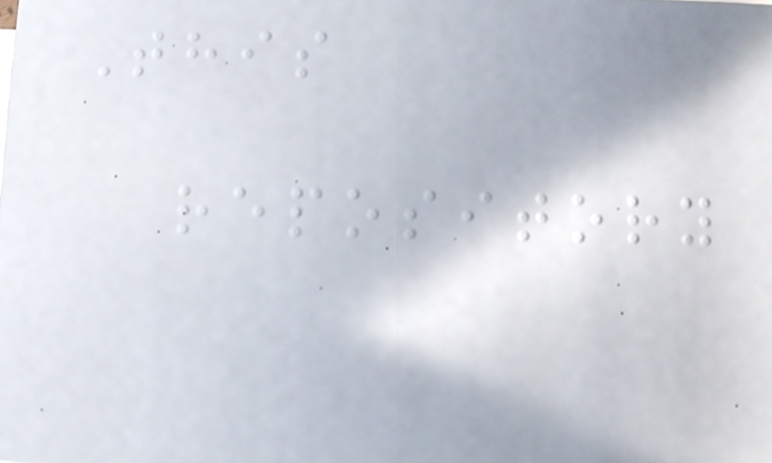This
repository
